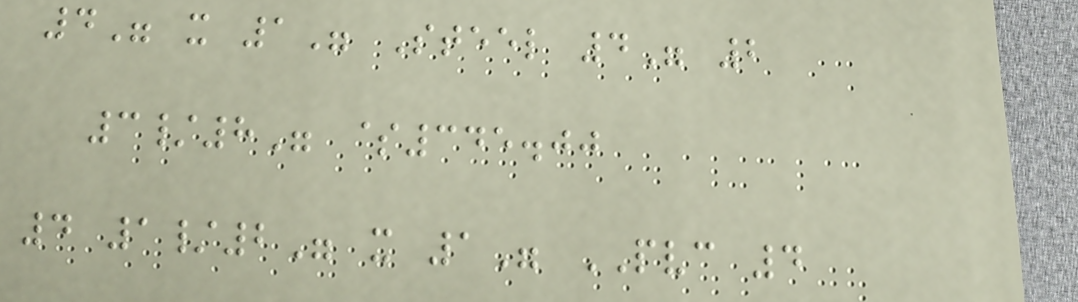4" x 1" Steel 4" 2
3/8" $345.00
4 1/2" x 1" PVC 4
